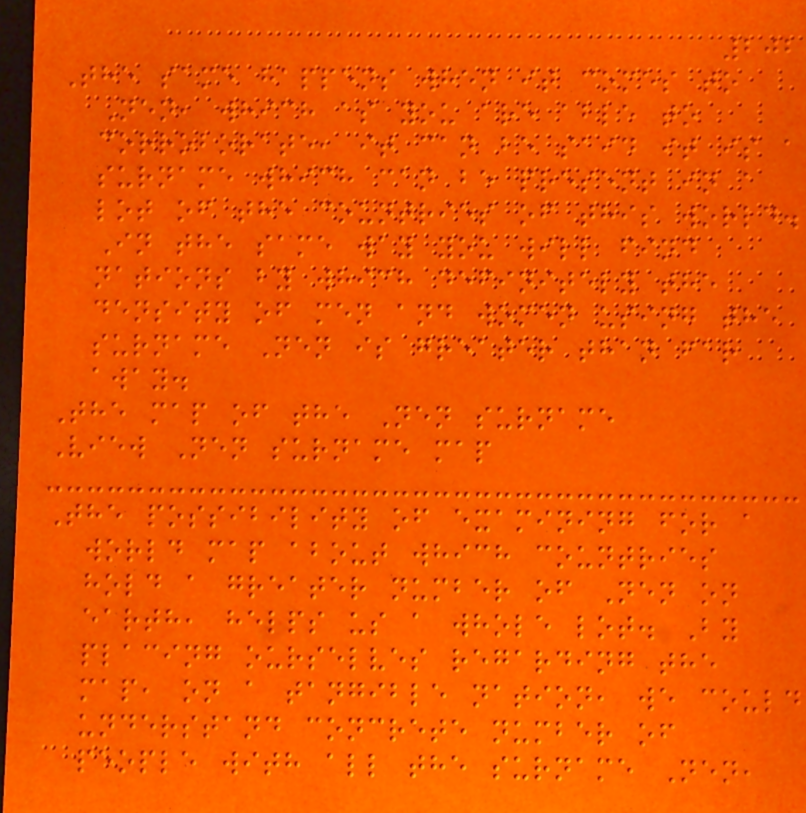202
The same happens when it comes to
Nen, which as you are able to
corroborate, it can be said it is a
surname which can be present in a
lot of the countries of this world.
In the same way you will find
nations by which definitely the
density of men and women using the
surname Nen is greater than far
away.
The map of the Nen surname
View Nen surname map
The possibility of examining for a
world map about which countries
hold a greater number of Nen on
earth, helps us a whole lot. By
placing ourselves regarding the
map, on a tangible nation, we could
understand concrete number of
people with all the surname Nen,
